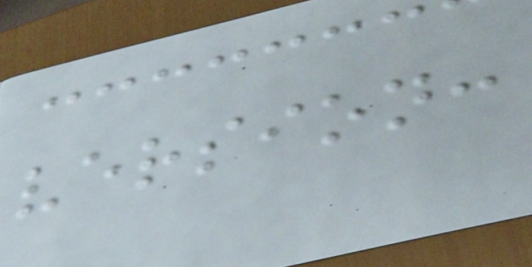version:
